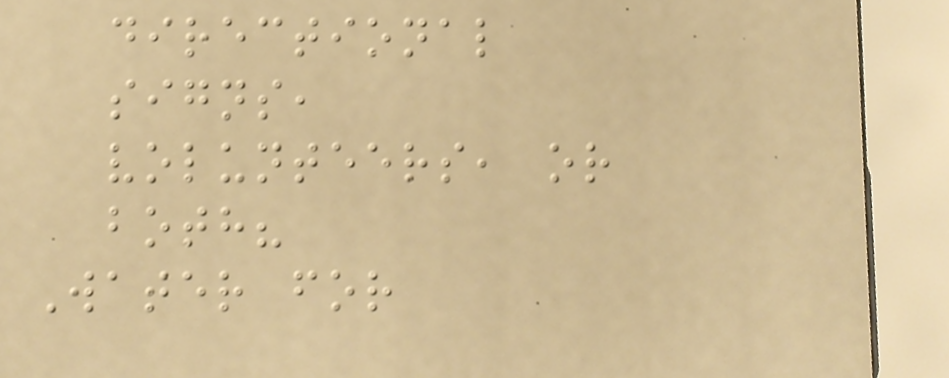directional
signs,
volunteers, or
both?
Water for
